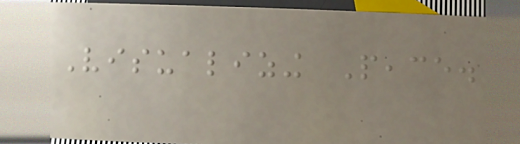Visualizing Peace.
